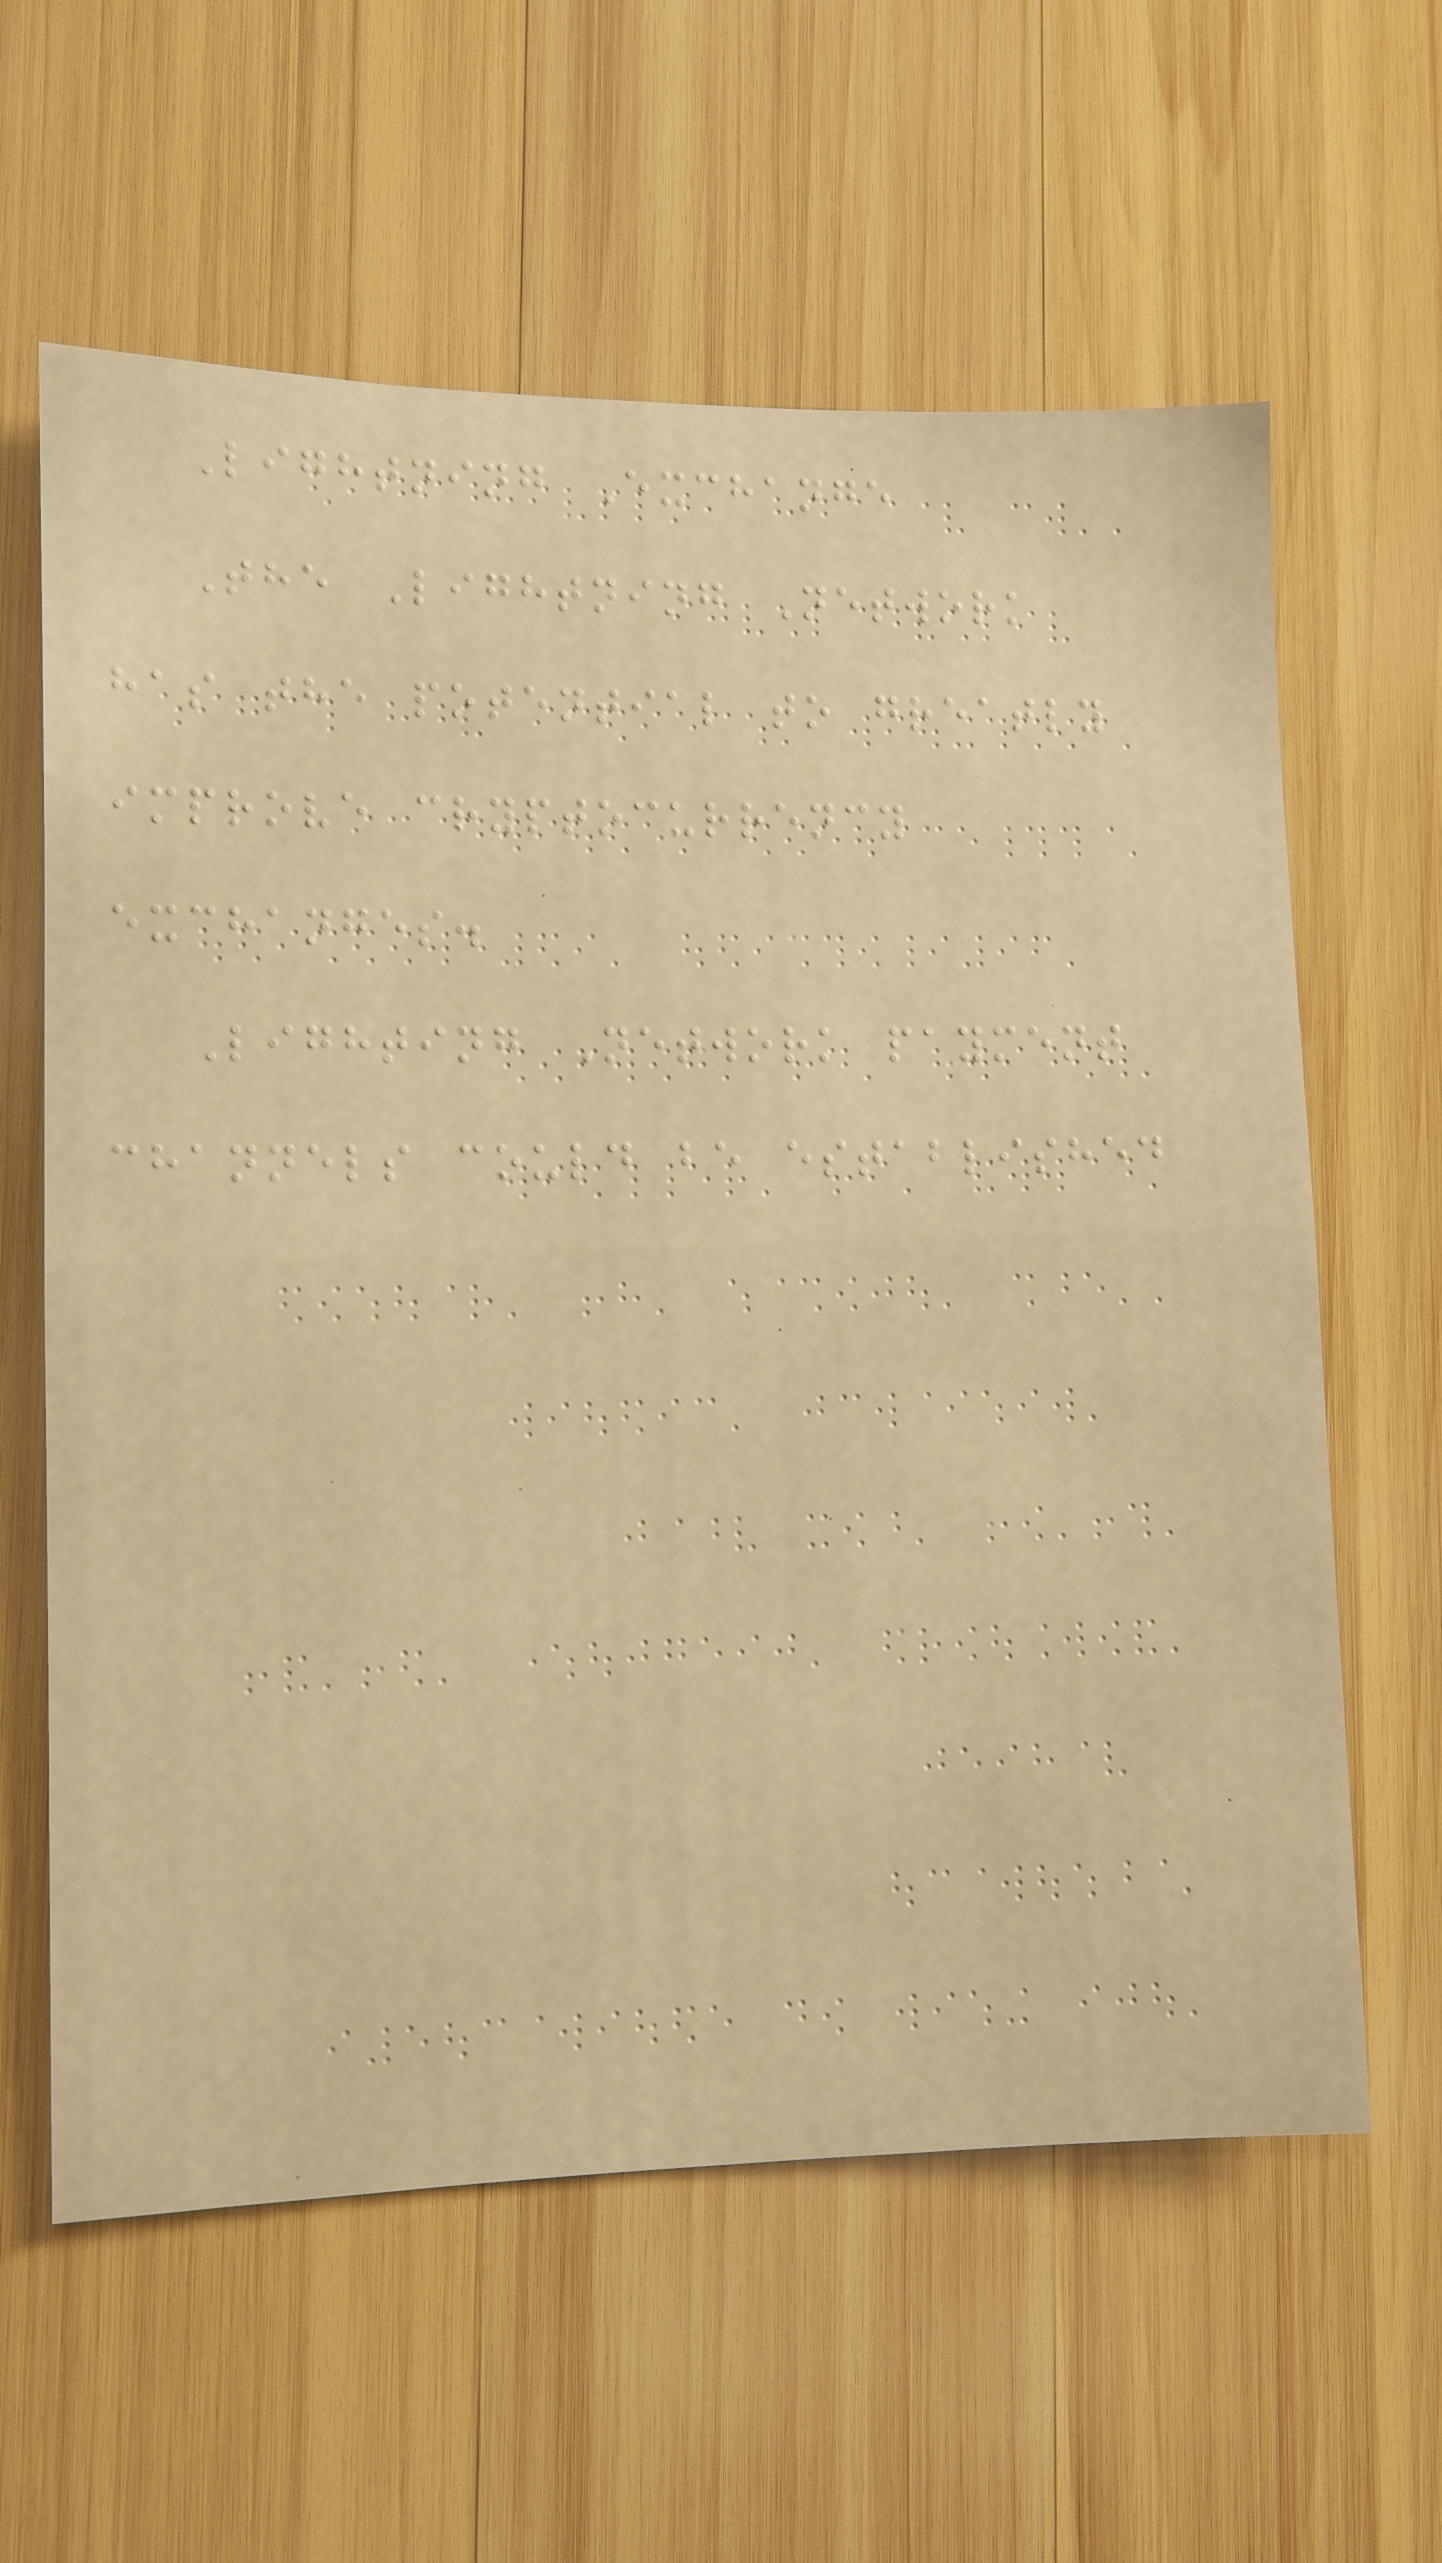Lightning Exchange
The Lightning Network
has the potential to greatly
improve cryptocurrency
exchanges.
Lighting Network payment
channels could be established
